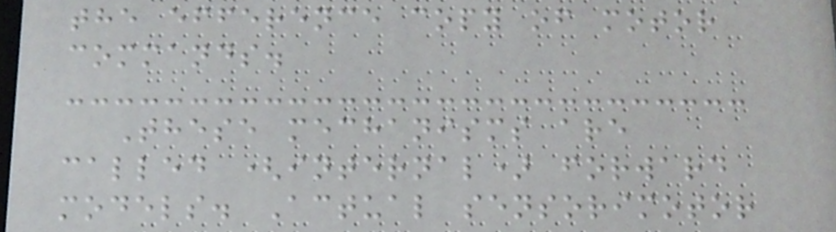the efference copy of motor
commands.
These mechanisms are
called (internal) forward
models. Actual sensorimotor
